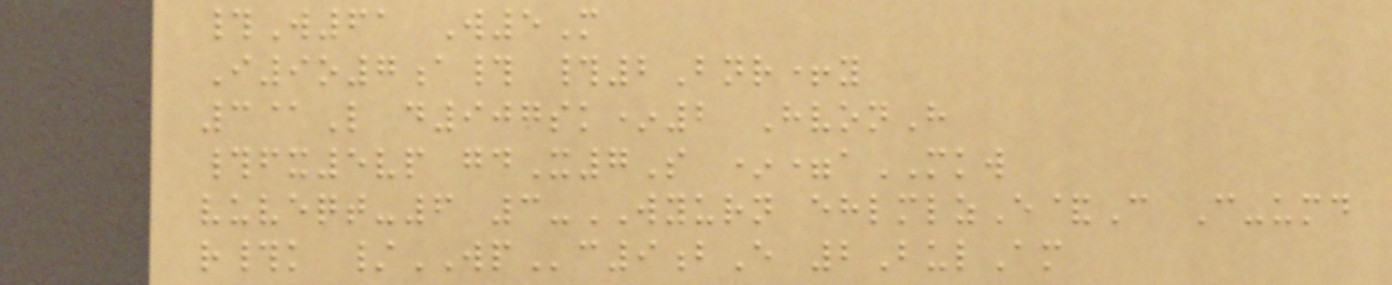#W61 W5M
I9o7a# #2Bnr+y
3@L d907sk*2 HvonH
#fx5vp gdX7S *=aMKW
vuveqt-6 3-WYURN ehlmlzE&C C-umd
r#k /WPc9bE 2BulAm
